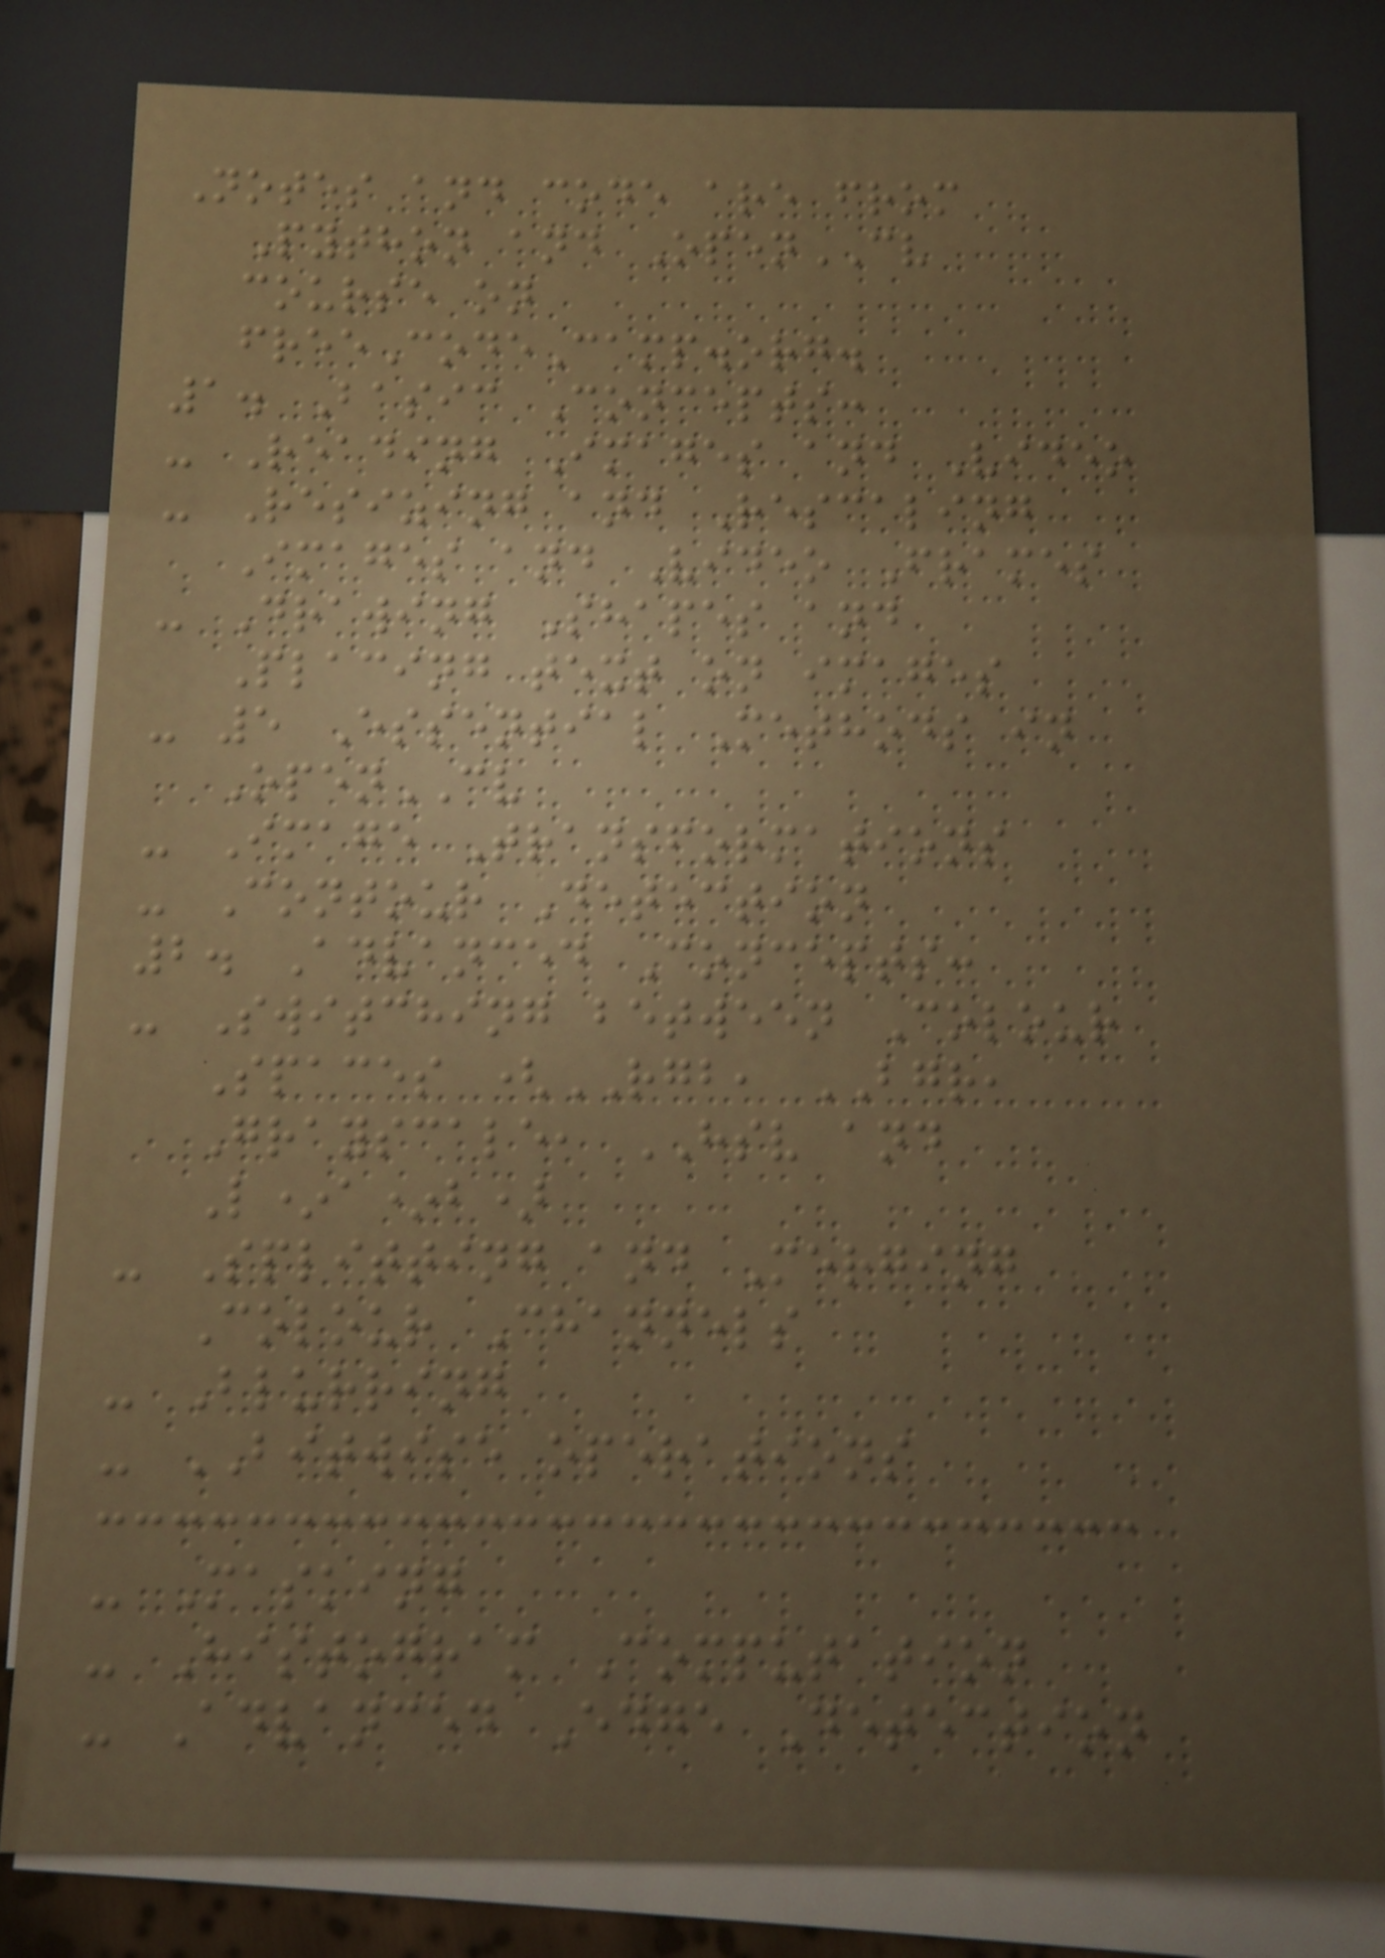Notes and code are from
Python and OpenCV
course on
freeCodeCamp.org.
1. Basic Concepts:
- Reading Images and Video
- Resizing and Rescaling
Images and Video Frames
- Drawing Shapes and
Placing text on images
- 5 Essential Methods in
OpenCV
- Image Transformations
- Contour Detection
2. Advanced Concepts:
- Switching between Colour
Spaces (RGB, BGR,
Grayscale, HSV and
L*a*b)
- Splitting and Merging
Colour Channels
- Blurring
- BITWISE operations
- Masking
- Histogram Computation
- Advanced Edge Detection
